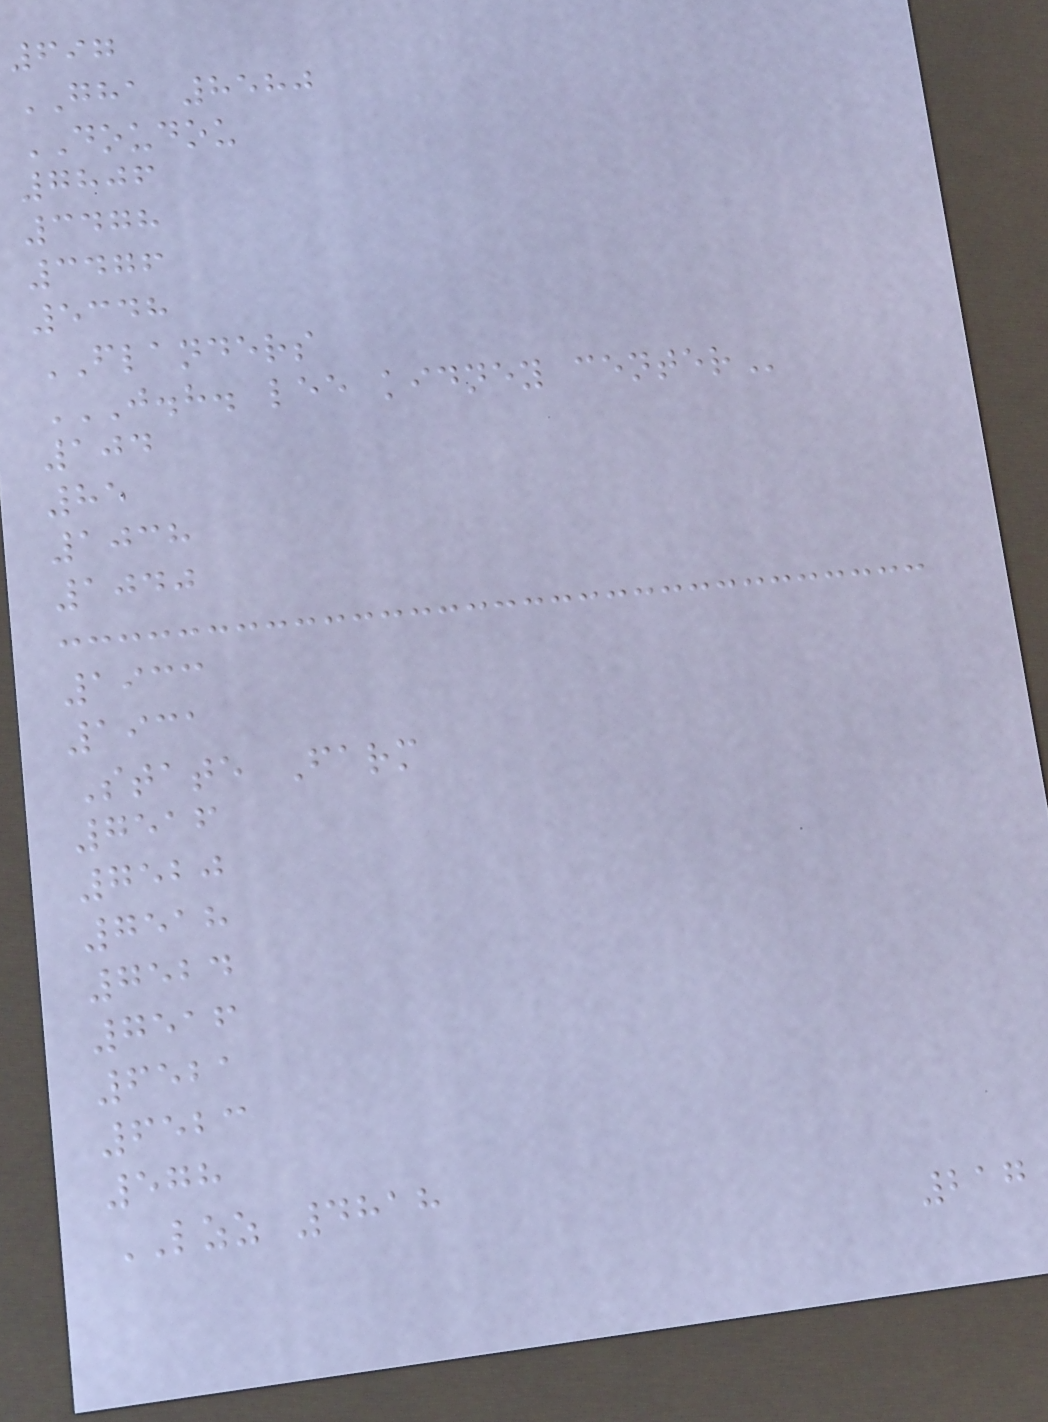697
GHA 8580
DOUDOU
7806
3478
3476
5348
FLANDERS
J.H. LEE KIDNEY CENTER
104
85
1038
1040
1933
1931
State Farm
7516
7520
7518
7524
7516
6521
6523
578
LZZ 4818
217
